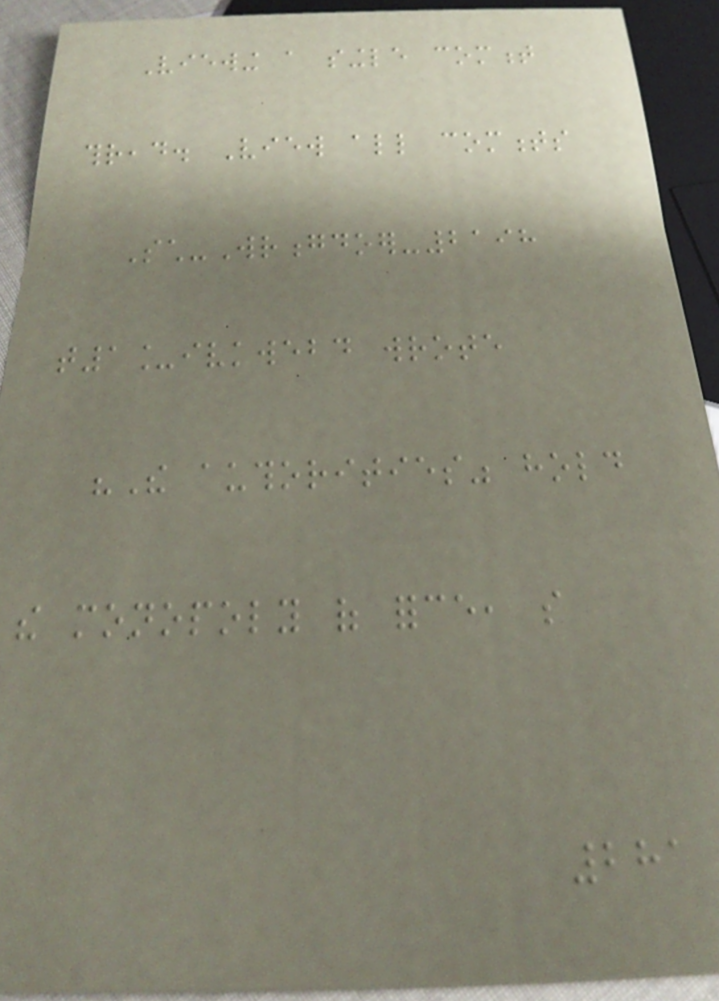Viewing a single comment
thread. View all comments
Such-Wrongdoer-2198
t1_ivkwebd wrote
"The authorities" hold
the monopoly of force, so
281
